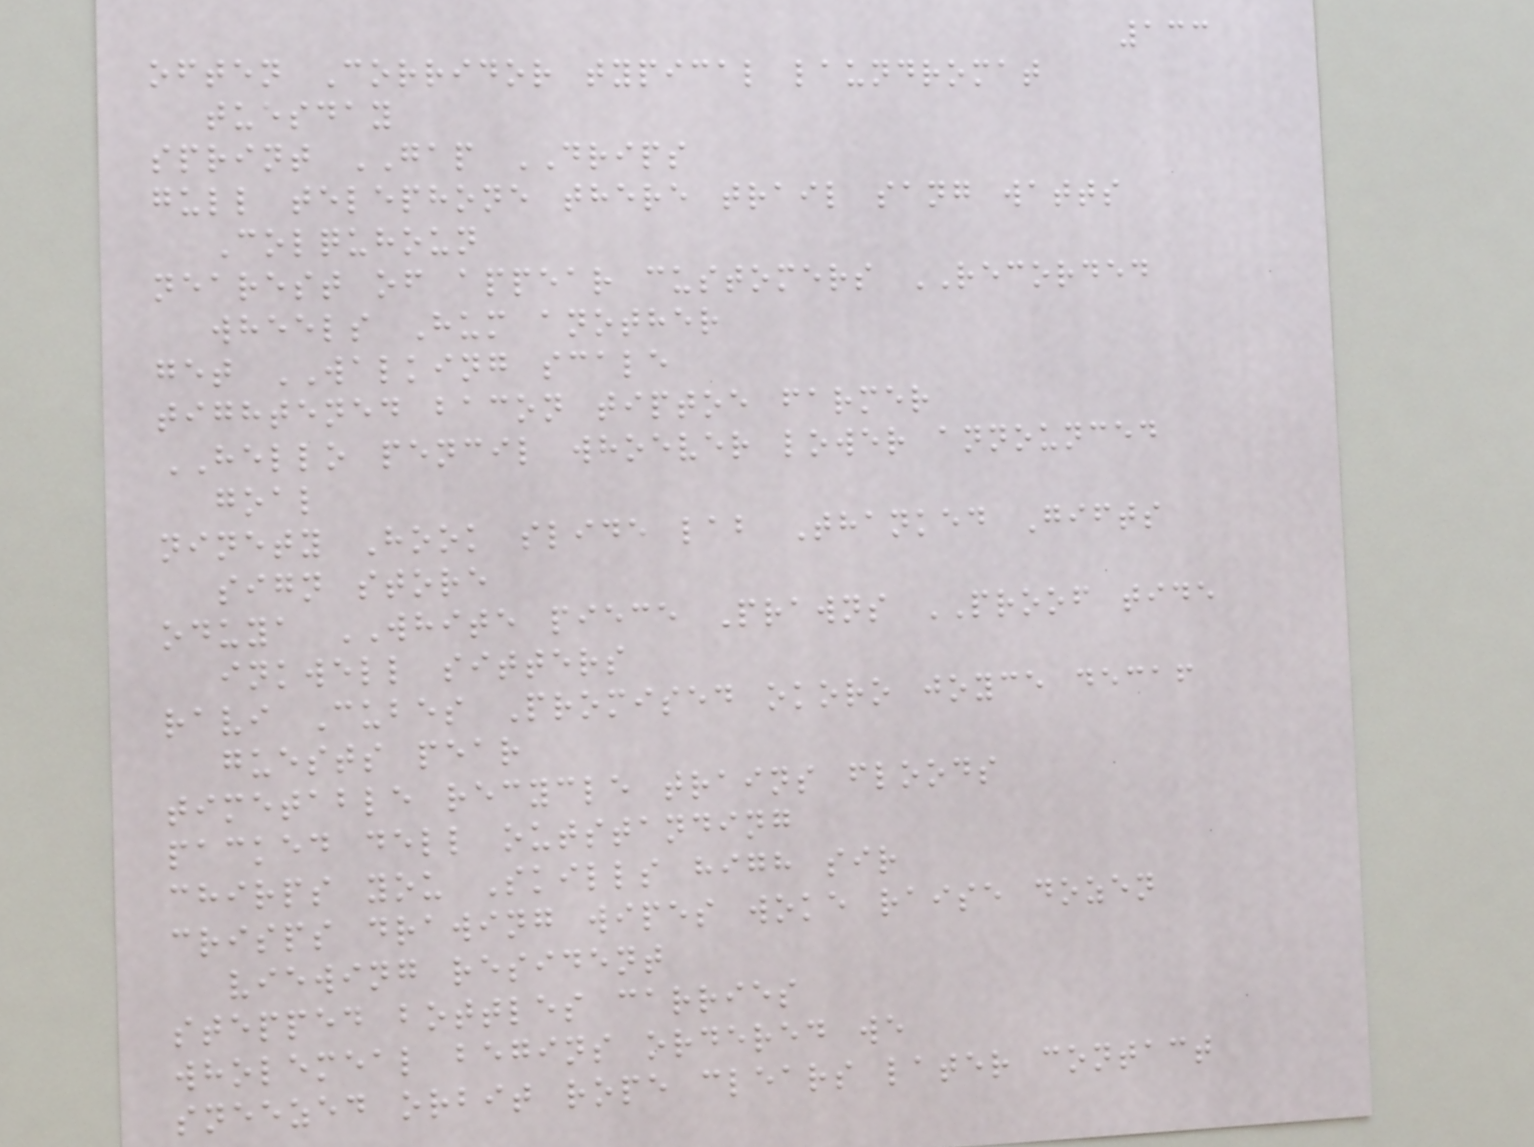133
often Corridor typical laundromat
tuesday
sprint GAP DRIPS
gull telephone there trail sang watts
Colquhoun
nearest of appear customers RECORDED
wheels Hum another
get WALKING scale
tightened bacon tiptoe farmer
HELLO pencil whoever lower announced
goal
ninety Hook slide lab Thanked Gifts
sign store
oduya WHITE piece Prawns PROOF tide
inkwell sitters
ravi Cubes Promised okoro joyce decaf
guests pear
timetable recycle trains floods
packed dell outstanding
chirps you Skills high sir
crisps drawing wipes woke raise dozen
viewing resident
stepped bottles carries
wholemeal begins ordered we
sneezed orbit rope clears later contact
